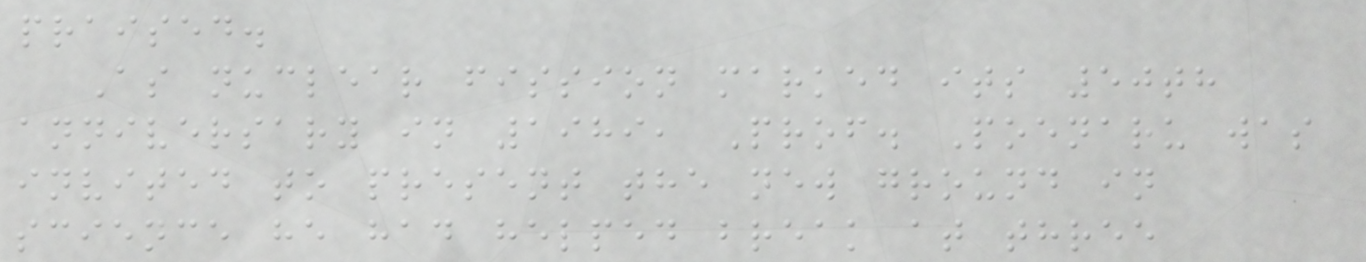praised.
As nuclear fission marked its 50th
anniversary in 1989, Prof. Poenaru was
invited to present the new ground in
science he had helped break at three
